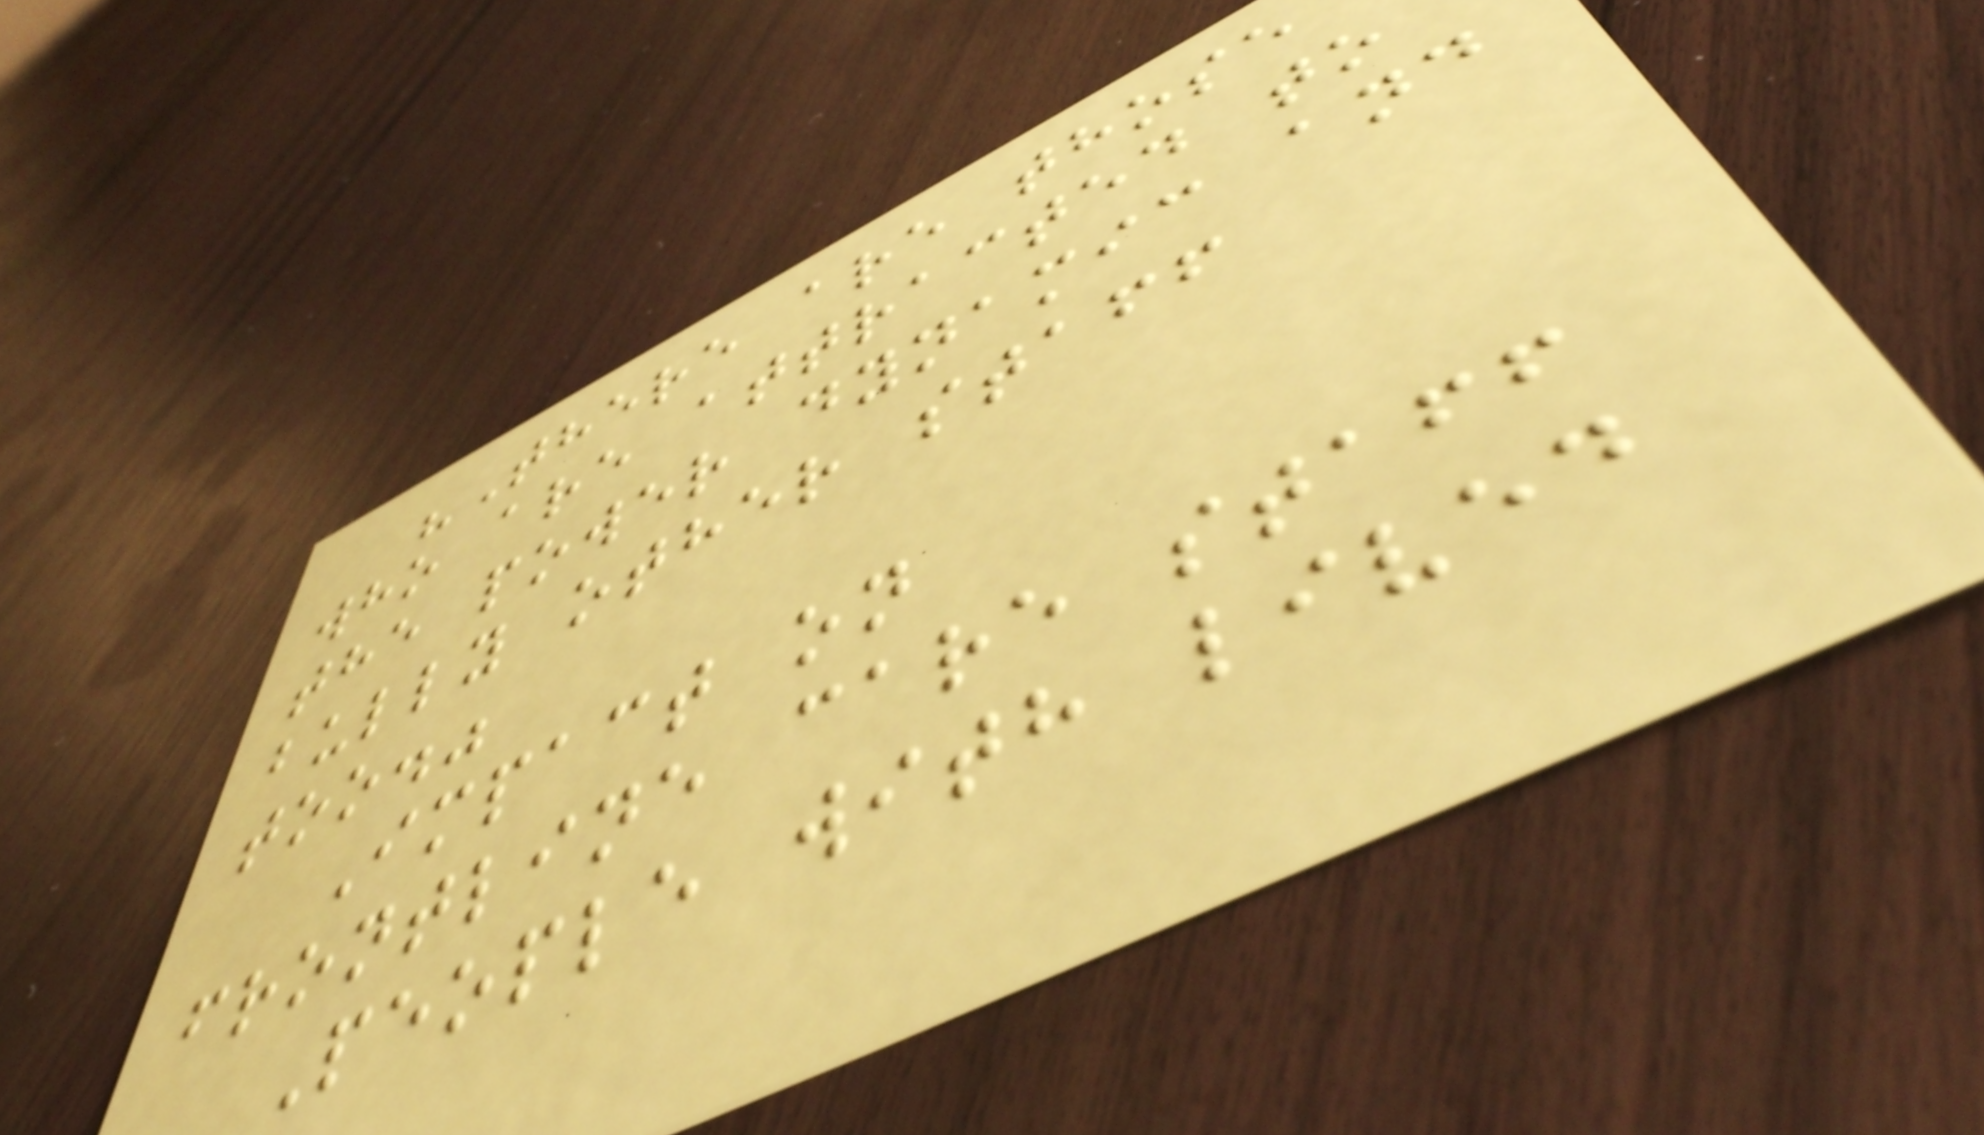"There are those
who are attracted to
the power dynamic and
bully other staff
too."
Impact on
frontline care staff
People with lived
